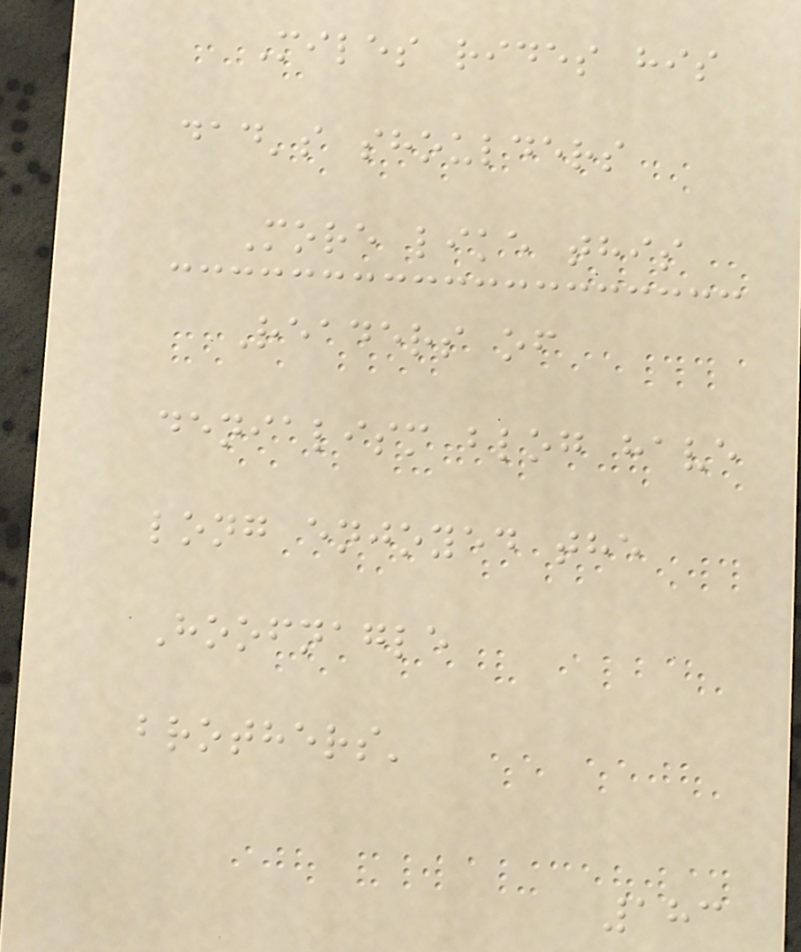Miles rides his
dad's shoulders
More like this
Readers of
denialism blog have
long enjoyed the
Hoofnagle
brothers'
183
